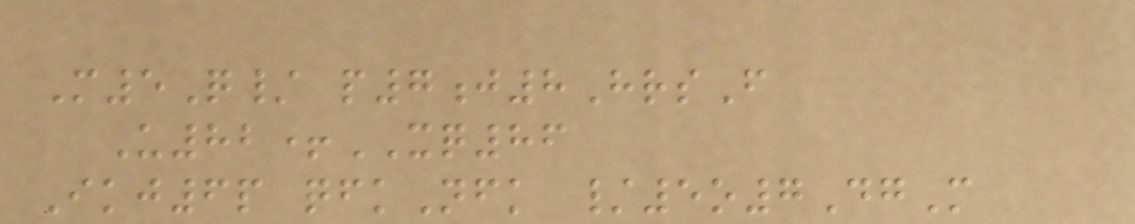M5Q/ p7j8HrsF
U82+XQ86
Ikj6p qfkNfk /5o7DgM
